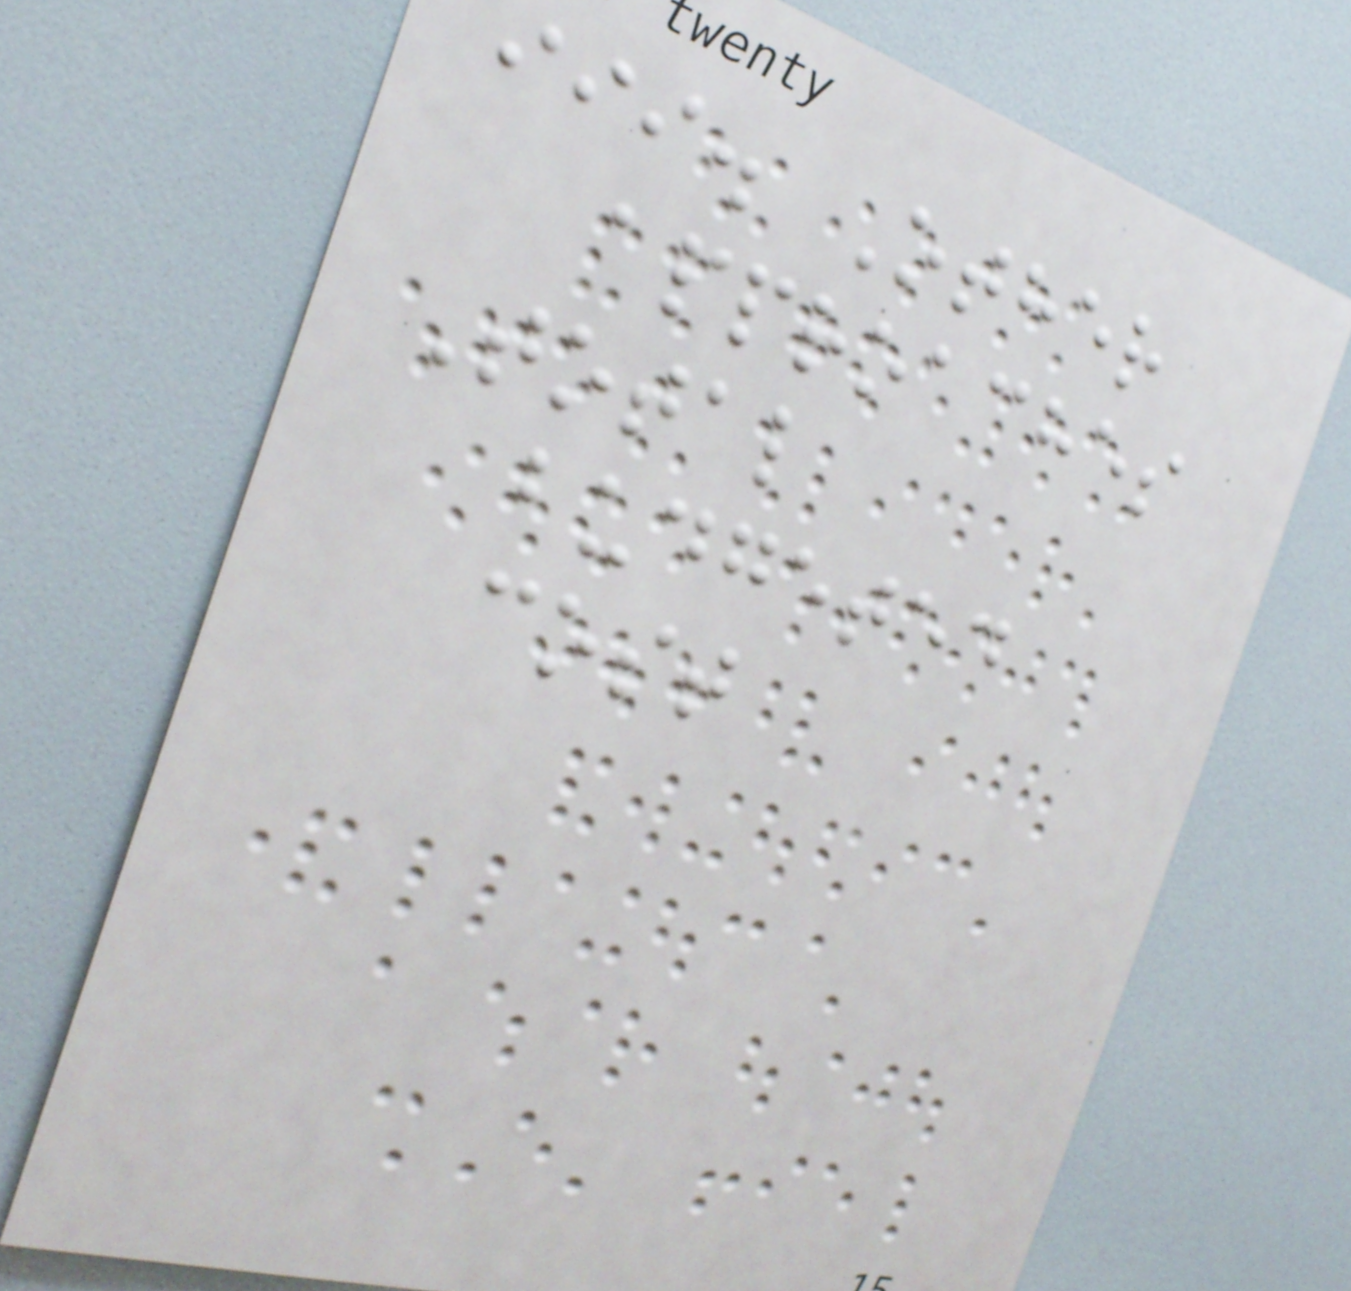iii. Other
approaches
Total
budgeted
cost
